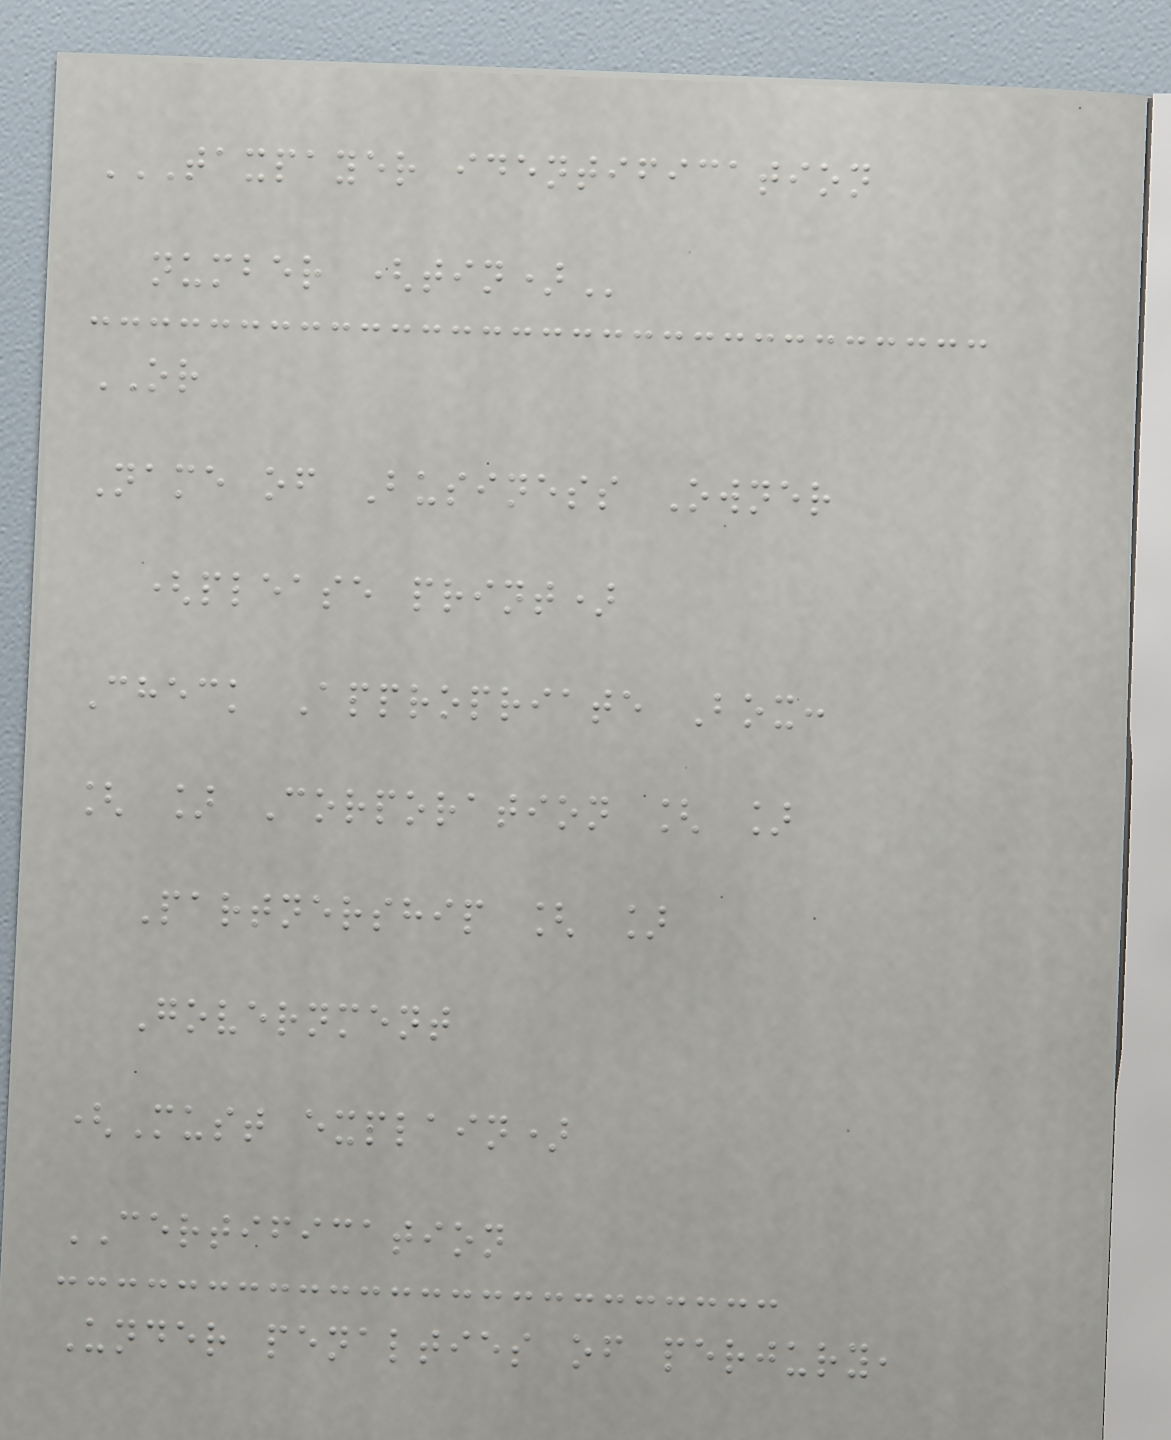TAXPAYER IDENTIFICATION
NUMBER (TIN)
OR
Name of Business Owner
(please print)
Check Appropriate Box:
[ ] Corporation [ ]
Partnership [ ]
Government
(Must explain)
CERTIFICATION
Under penalties of perjury,
